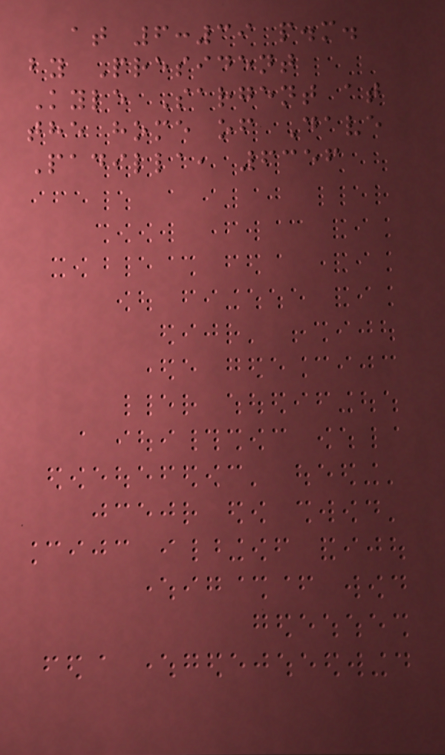at 6:39 p.m.
by President
Kyle Sargent at
the home of Dave
Padilla, 6356
